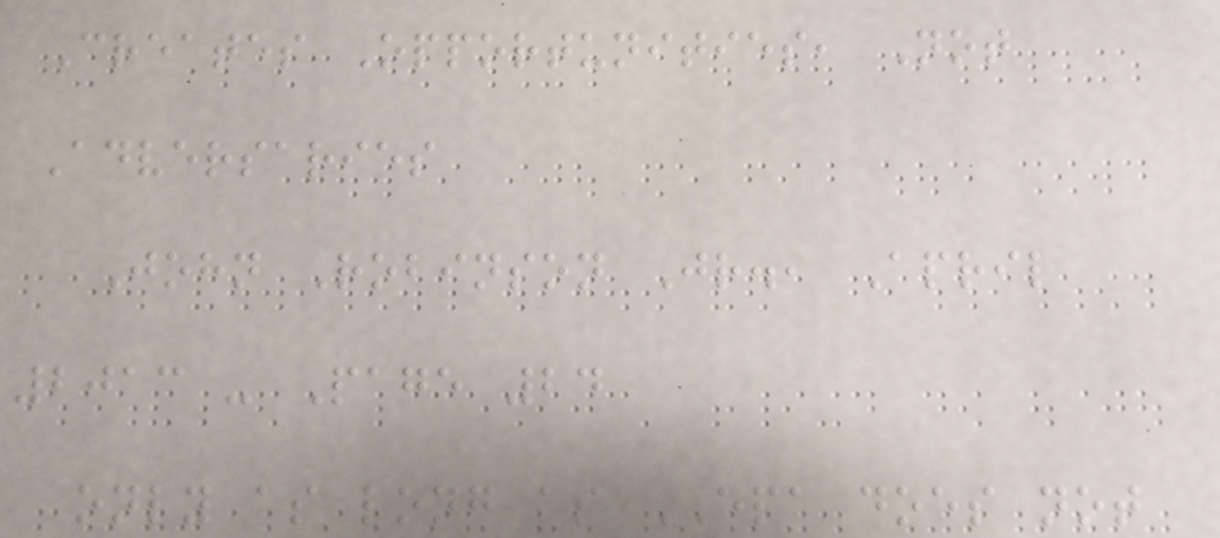Creates Opportunities, Not
Adversaries
John Robinson Jr., April
2013 - Page 24
only as long as EPA does not
